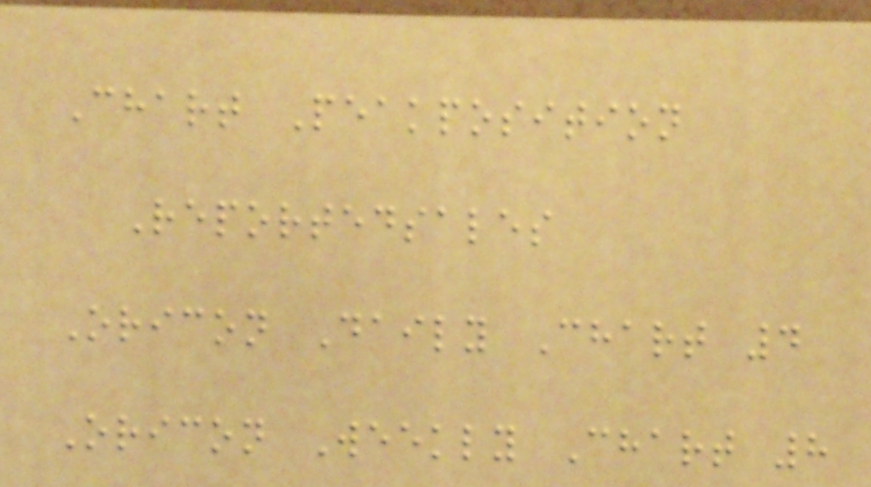Chart Peakposition
Reportedsales
Oricon Daily Chart 4
Oricon Weekly Chart 8
